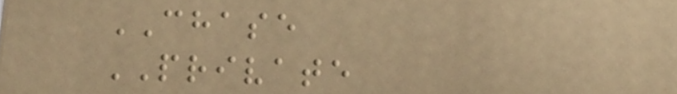CHASE
PRIVATE
